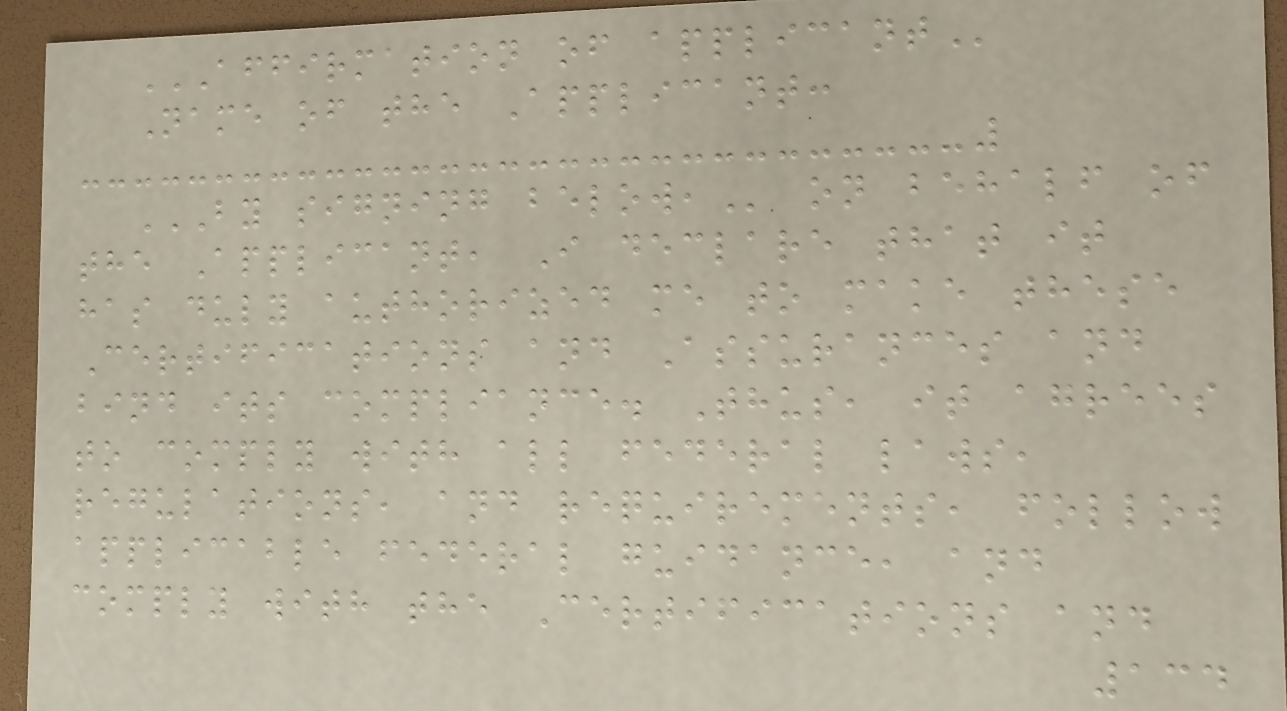AFFIRMATION OF APPLICANT
Name of the Applicant:
BY SIGNING BELOW, on behalf of
the Applicant, I declare that it
has duly authorized me to make these
Certifications and Assurances and
bind its compliance. Thus, it agrees
to comply with all federal laws,
regulations, and requirements, follow
applicable federal guidance, and
comply with the Certifications and
134
